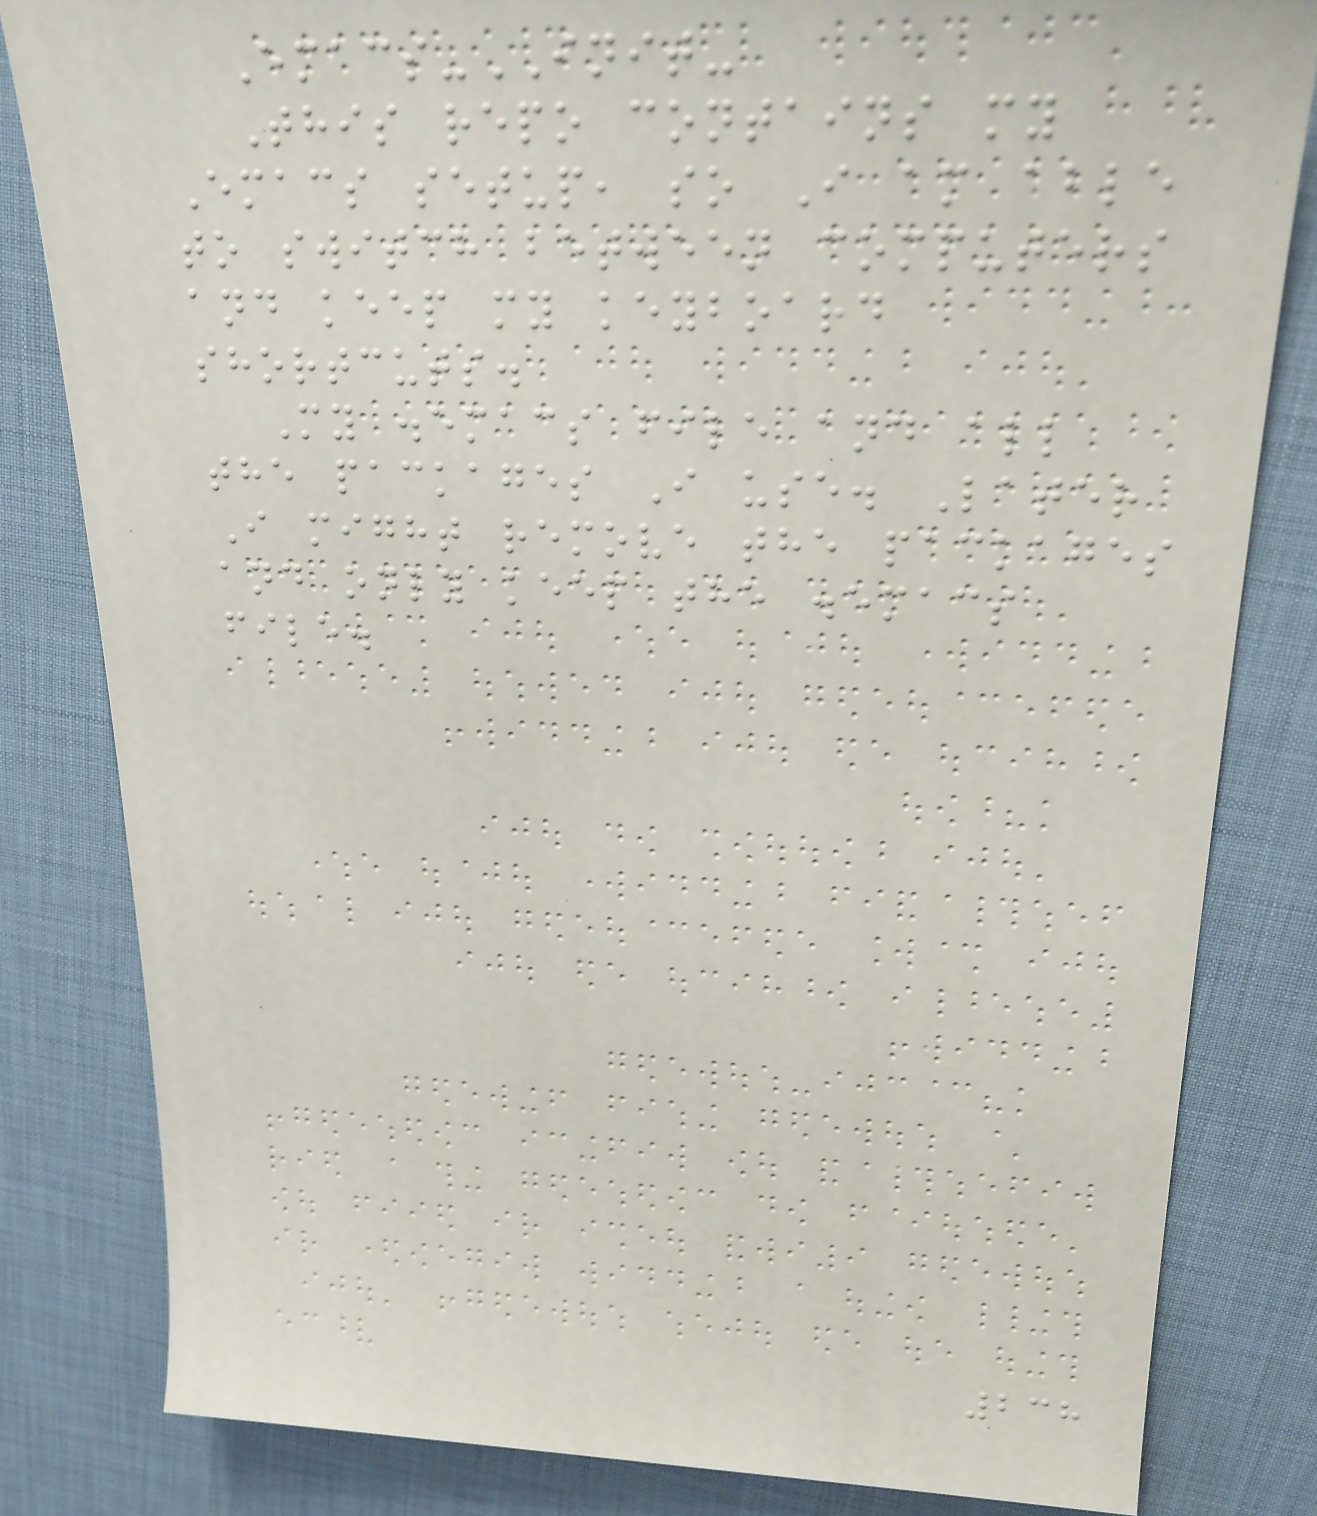Emacs-INIT-
This repo contains my
Emacs setup, so I am able
to switch between computers
and keep my keyboard
shortcuts.
My .emacs file and all
the packages I use. Later
I might remove the packages
and only keep the .emacs
file.
238
